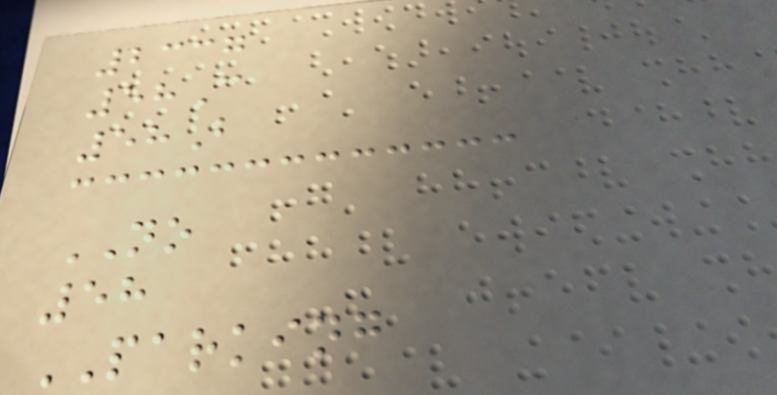2337
58C
58B
NO
58
PARKING
